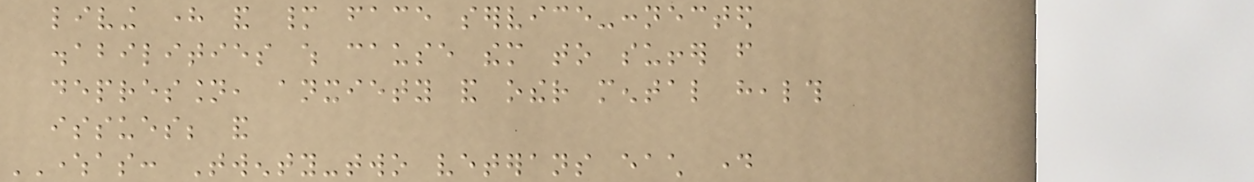living here and many face service-connected
disabilities which cause them to suffer from
depression, anxiety and other mental health
issues; and
WHEREAS: Twenty-two veterans each day
